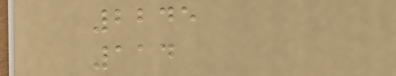2245
114
